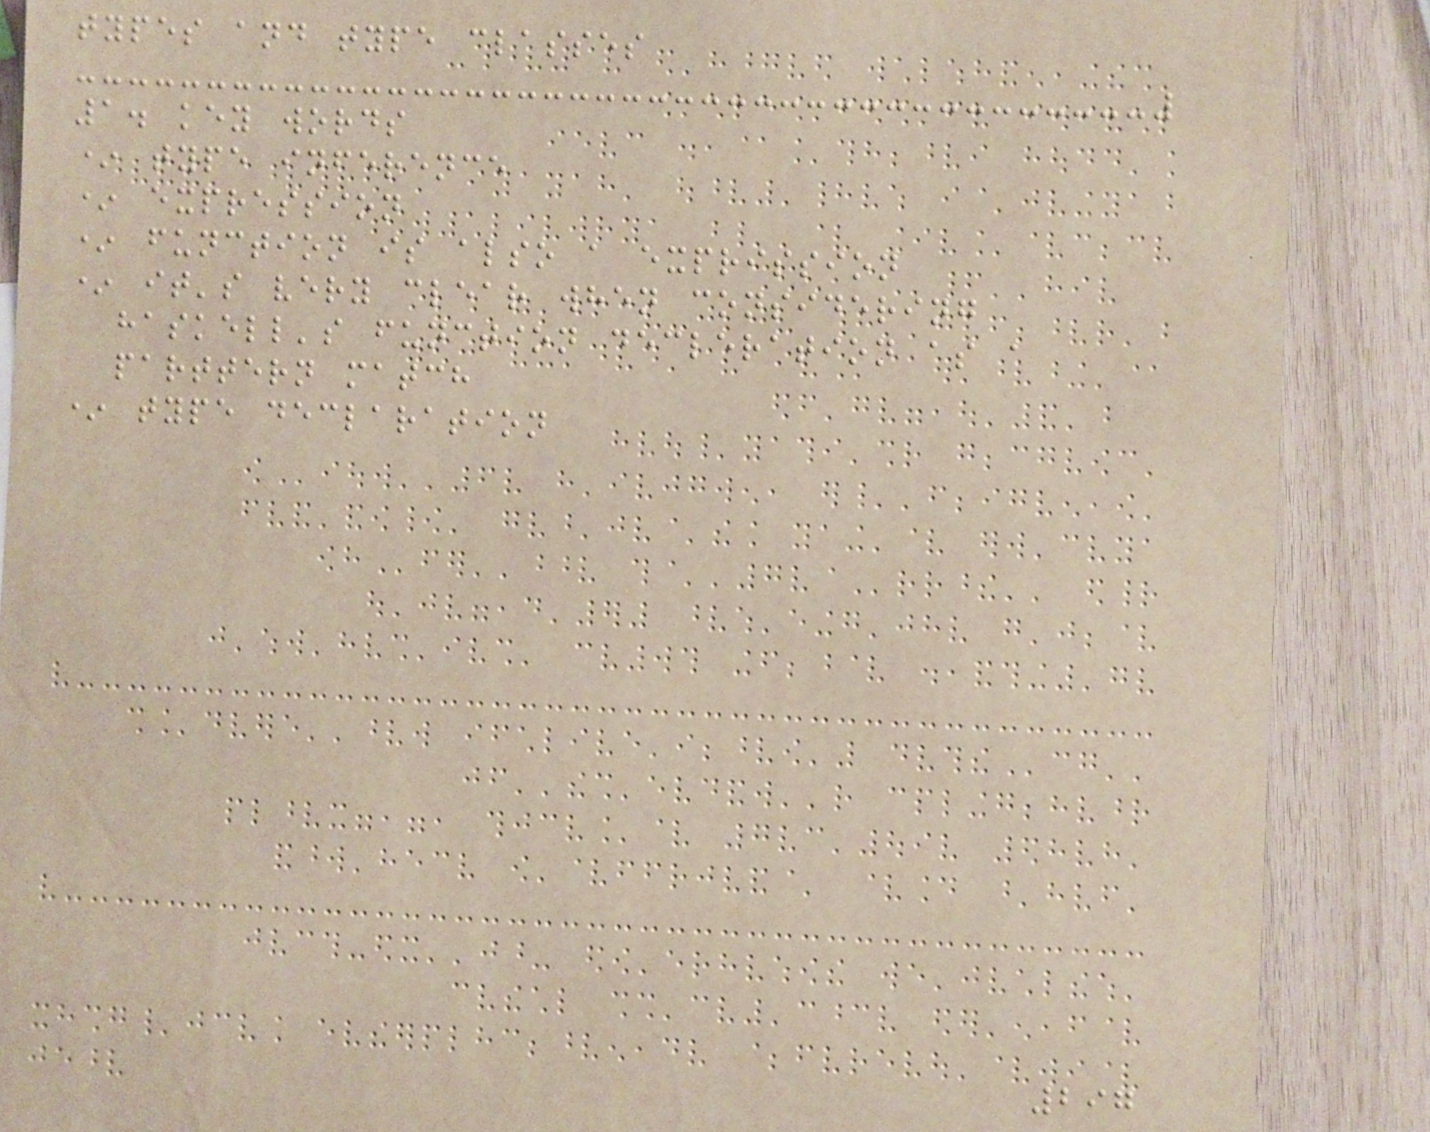types and type classes
1. key words
* type inference
* expression
* function is also a exprission
* it's very clear when considering
haskell's function decleration as a
parttern match
* type declaration
297
